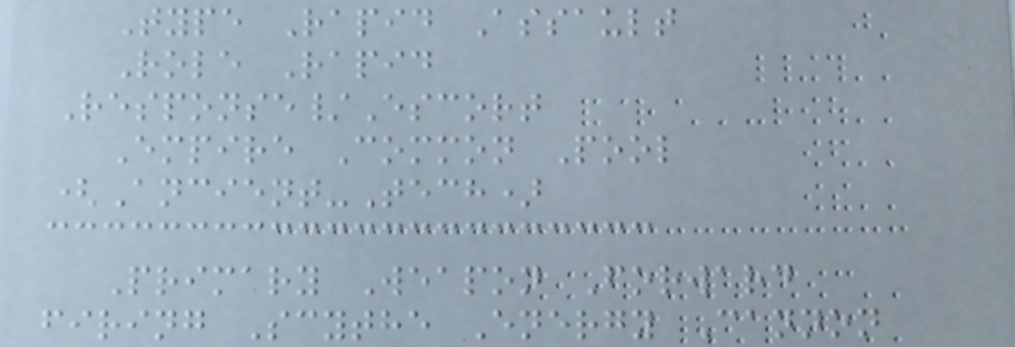Type Rapid Assault
Role Rapid
Response/Escort
Empire Common Pool
(Ancient-Tech)
Primary Weapon Forward
firing Scythe Energy Cannon
